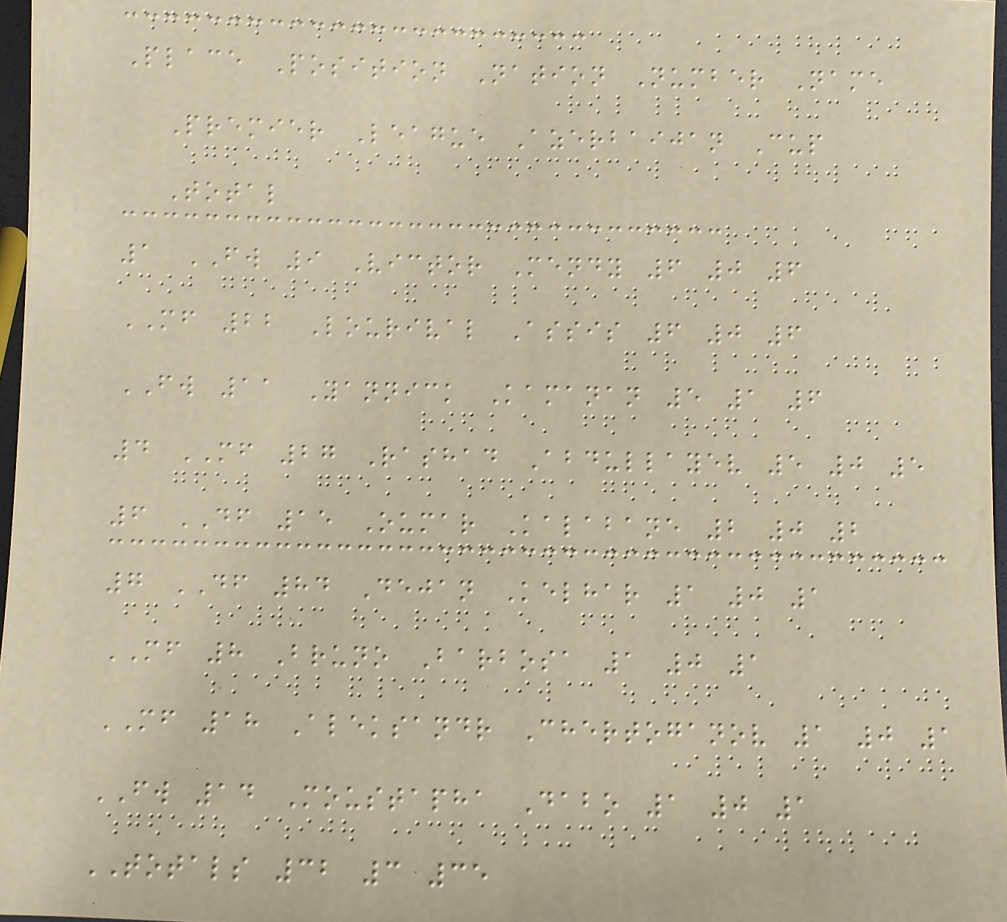Place Position Nation Number Name
Premier League Azerbaijan Cup
Total
1 FW 9 Victor Mendy 6 0 6
MF 22 Lourival Assis 6 0 6
FW 11 Yannick Kamanan 5 1 6
4 MF 27 Rashad Abdullayev 5 0 5
6 DF 15 Oumar Kalabane 2 0 2
7 DF 84 Dejan Kelhar 1 0 1
MF 8 Bruno Barbosa 1 0 1
MF 18 Aleksandr Chertoganov 1 0 1
FW 14 Moustapha Dabo 1 0 1
TOTALS 32 3 35
